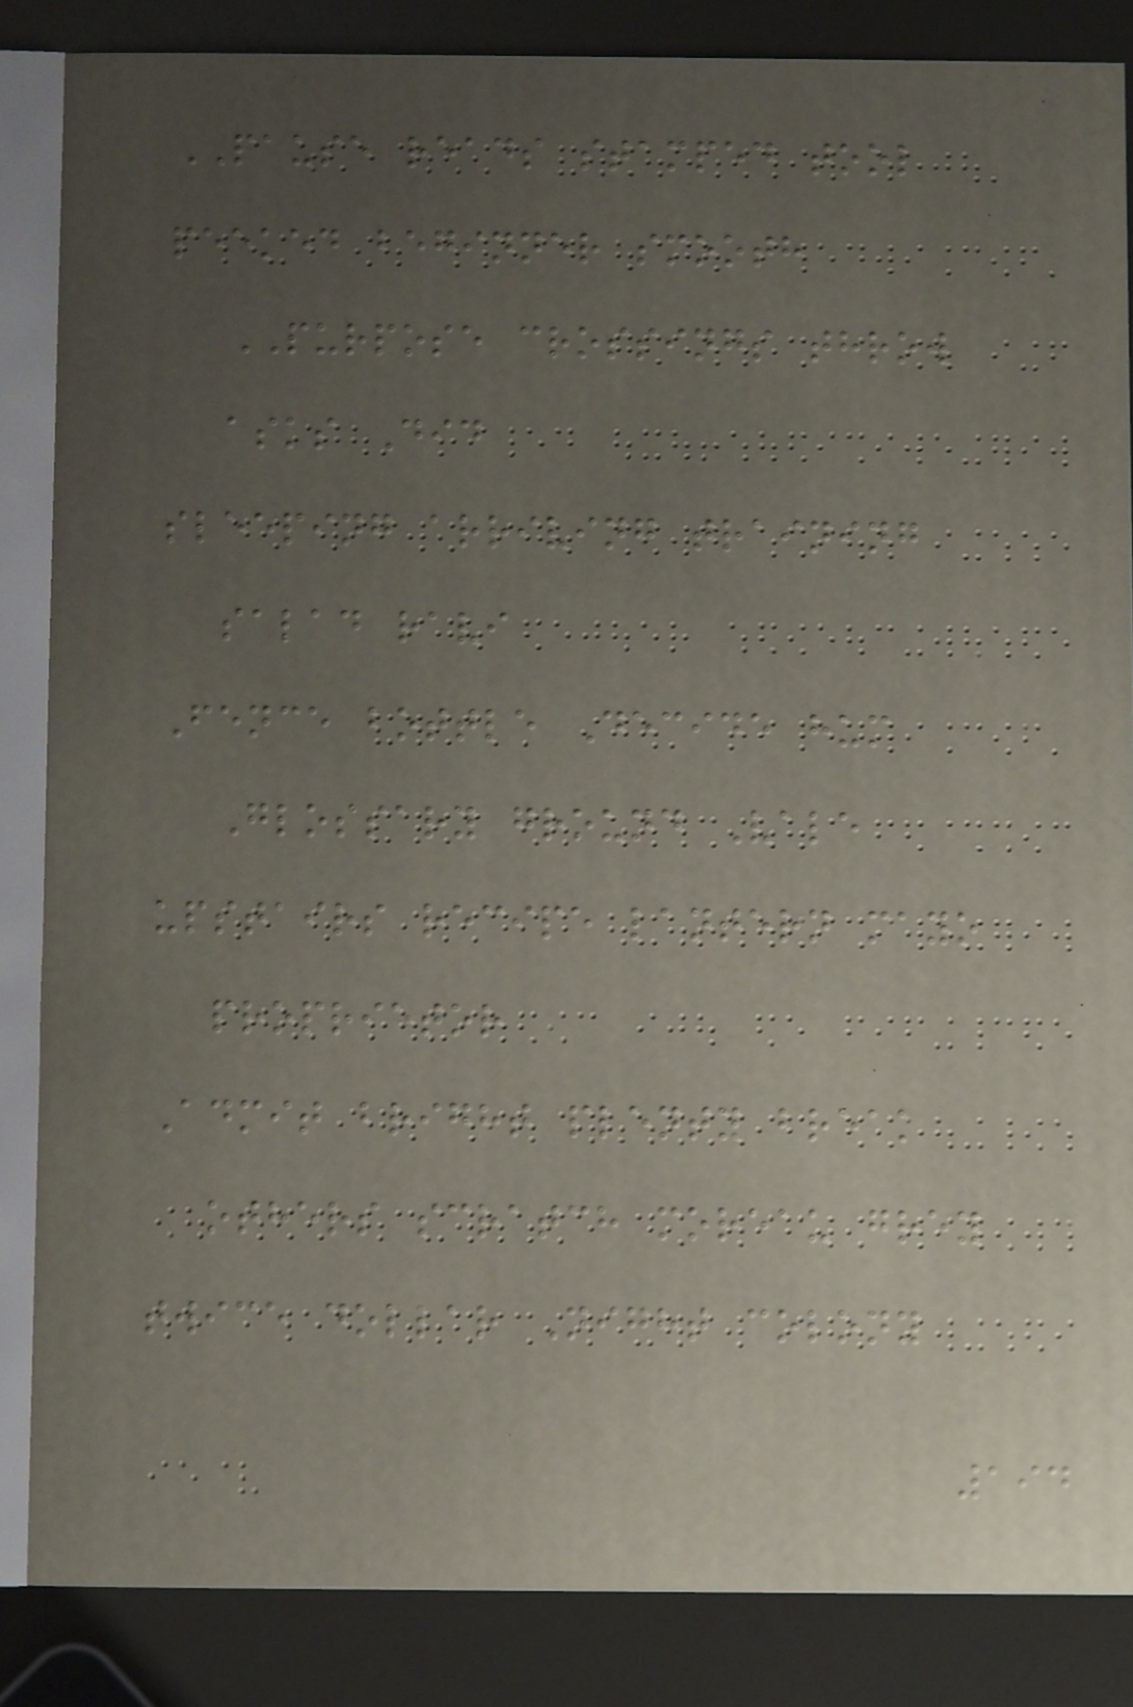PAUSE reads stamped tool
peeked beginner smooth
PURPOSE crossings throw
asks Did
sleeping arriving training
salad ravi
Fence bottle Decide hum
Glossary ground Vale
upstairs recipe lantern mayo
proprietor
Admit bright plenty break
others scratch moreau grey
twice dollar Night colony
194
